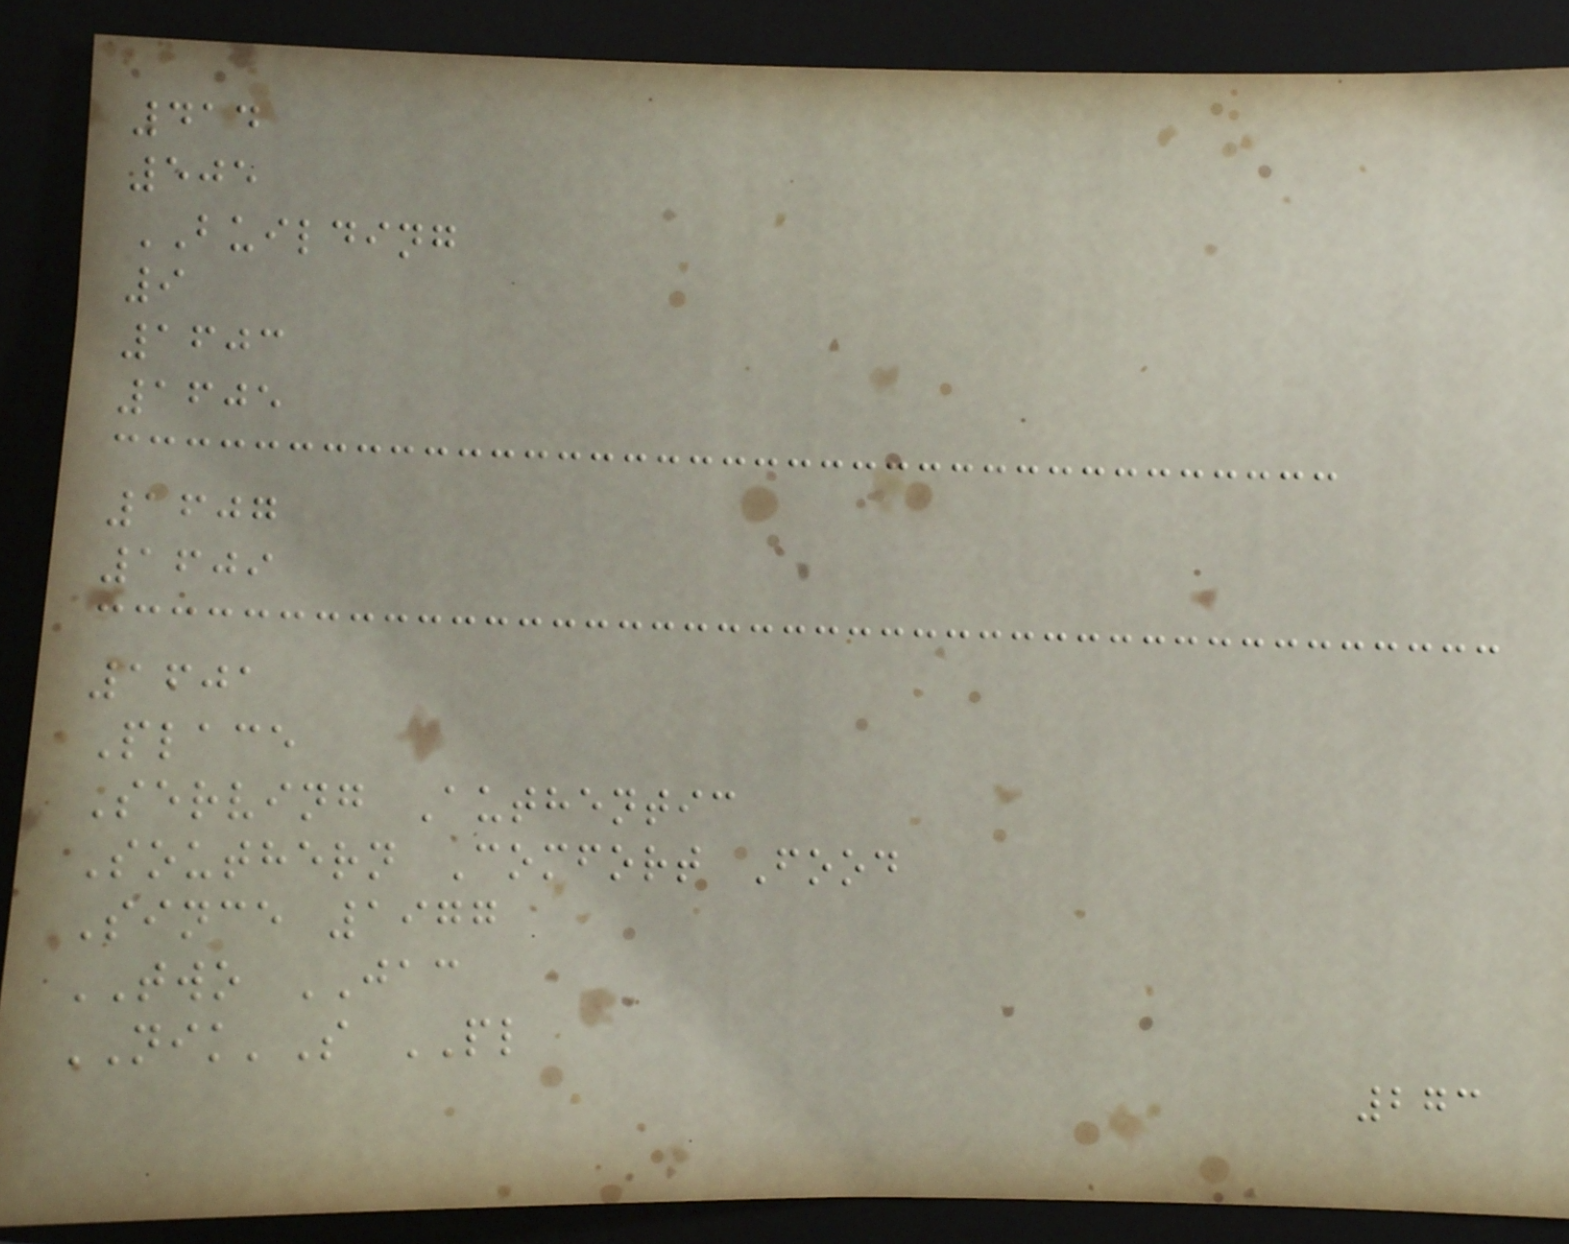414
505
BUILDING
9
1603
1605
1607
1609
1601
Place
Serving Authentic
Southern Comfort Food
Since 1977
TWO JAC
NIK'S PL
273
